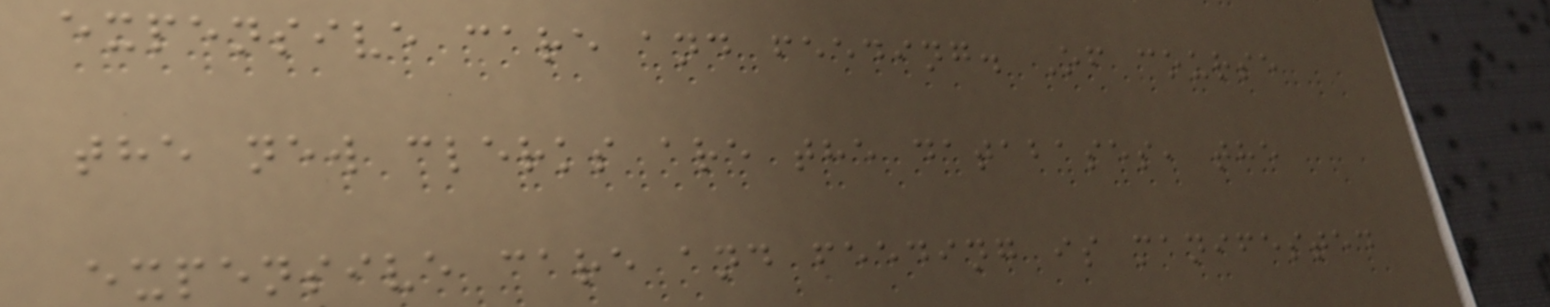expensive care and feeding. Of course
the new clerks are the databases, the
expensive care and feeding is manifested
